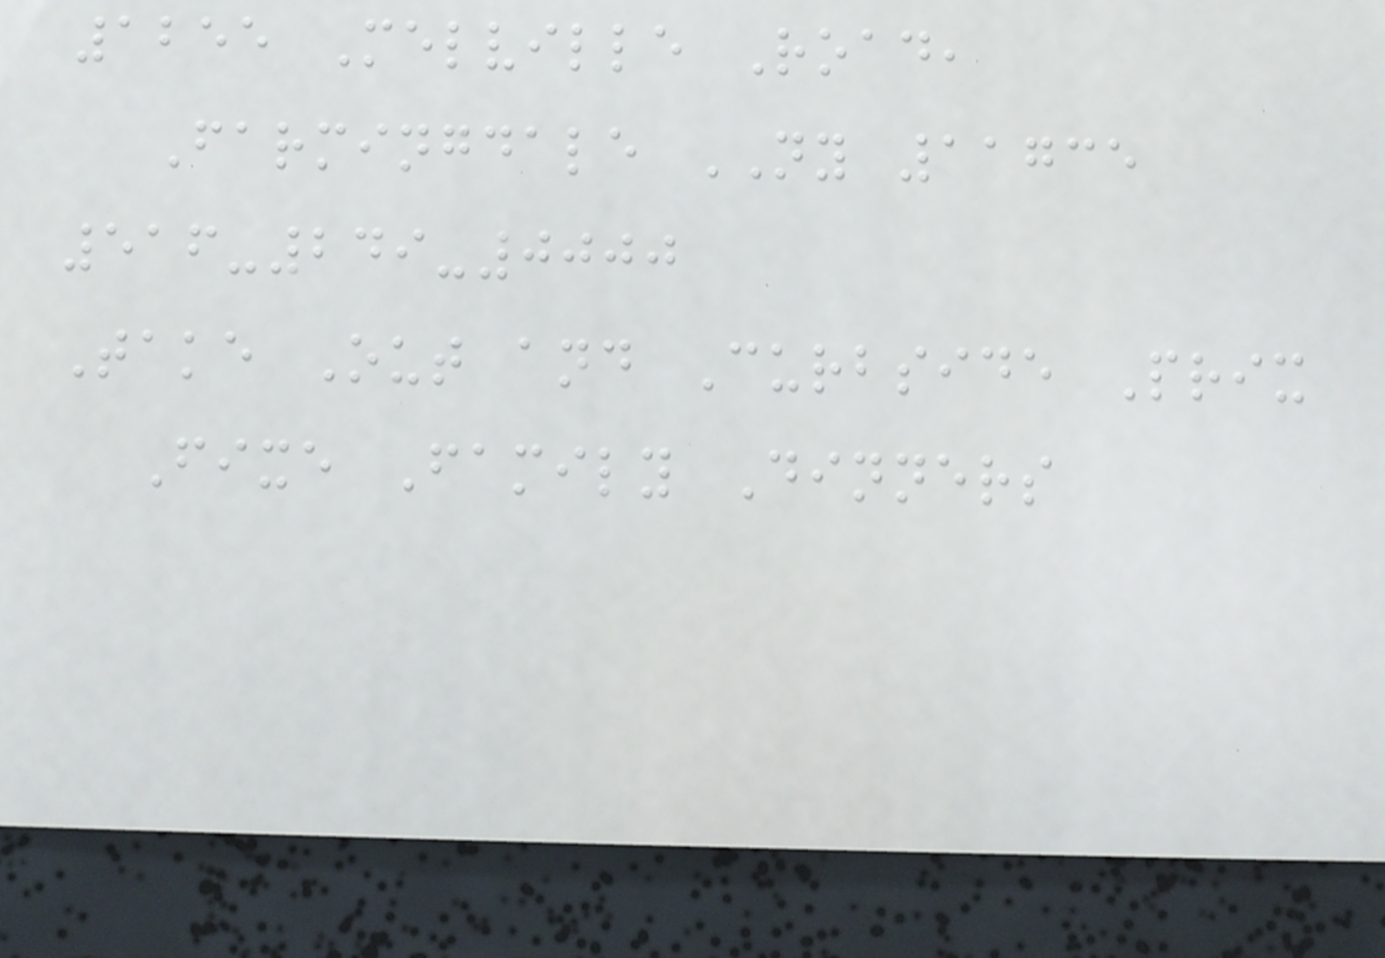1255 Melville Road,
Farmingdale NY 11735
516-249-0000
Take Out and Curbside Prix
Fixe Family Dinners
